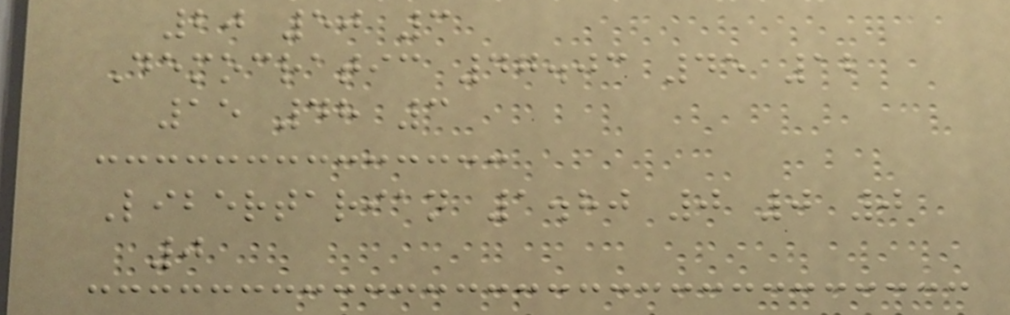20 50 3
Democratic 47.03 45 12
15 48 3
Libertarian 1.80 0 0 0
0
